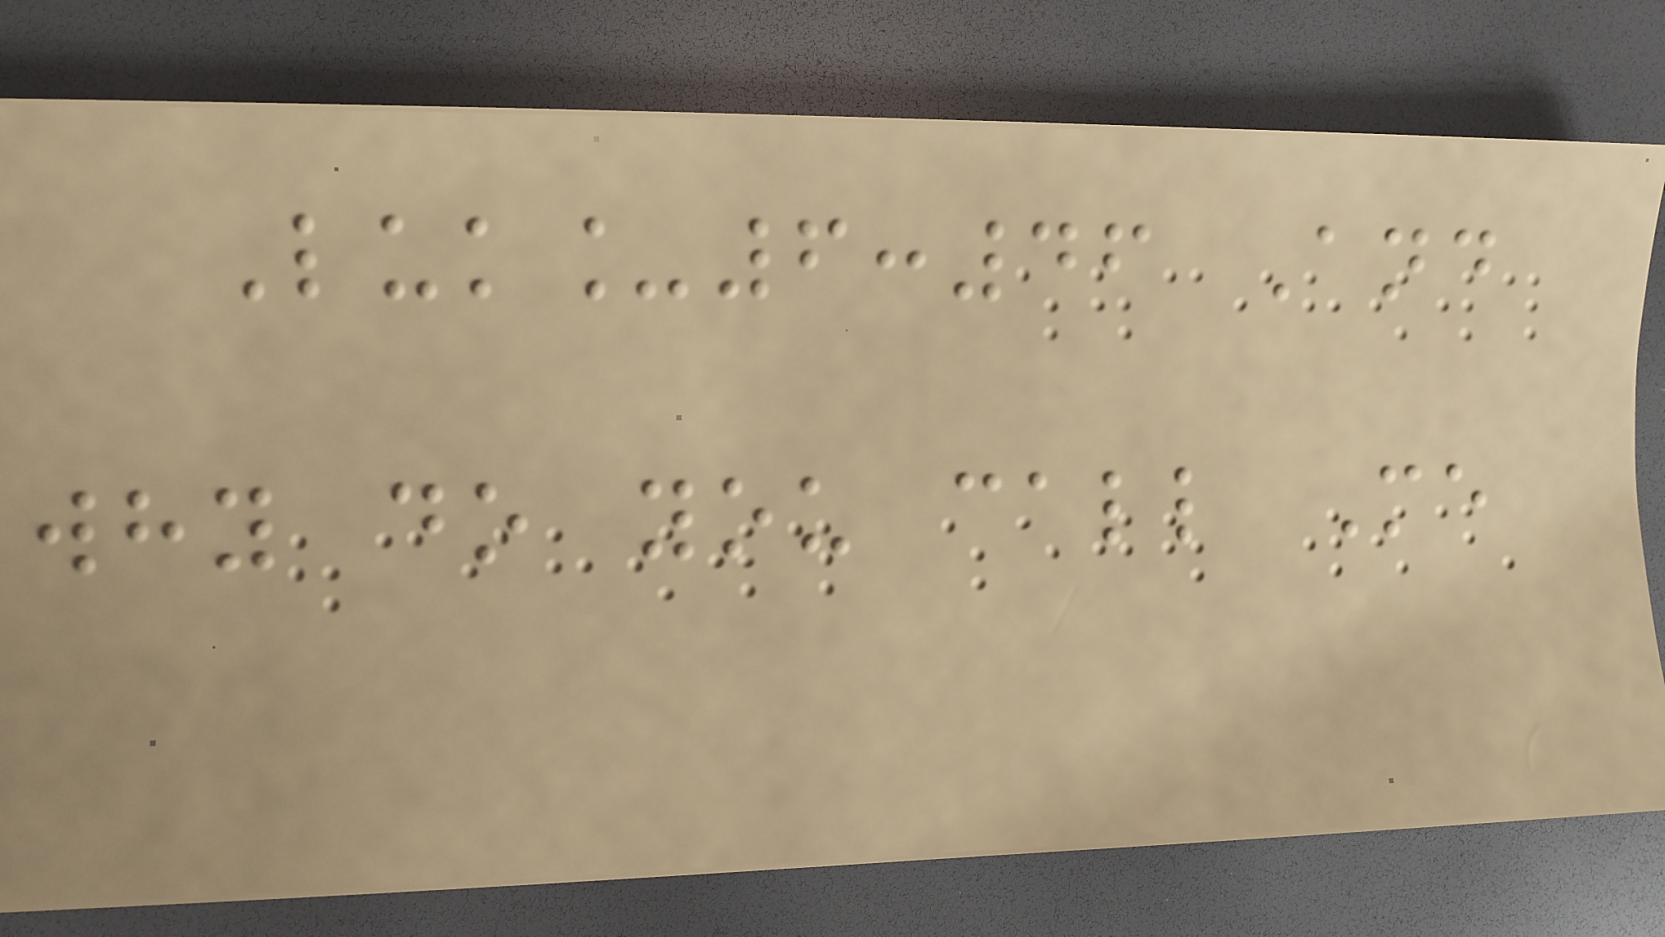Luk_6:46 And
why do you call Me
